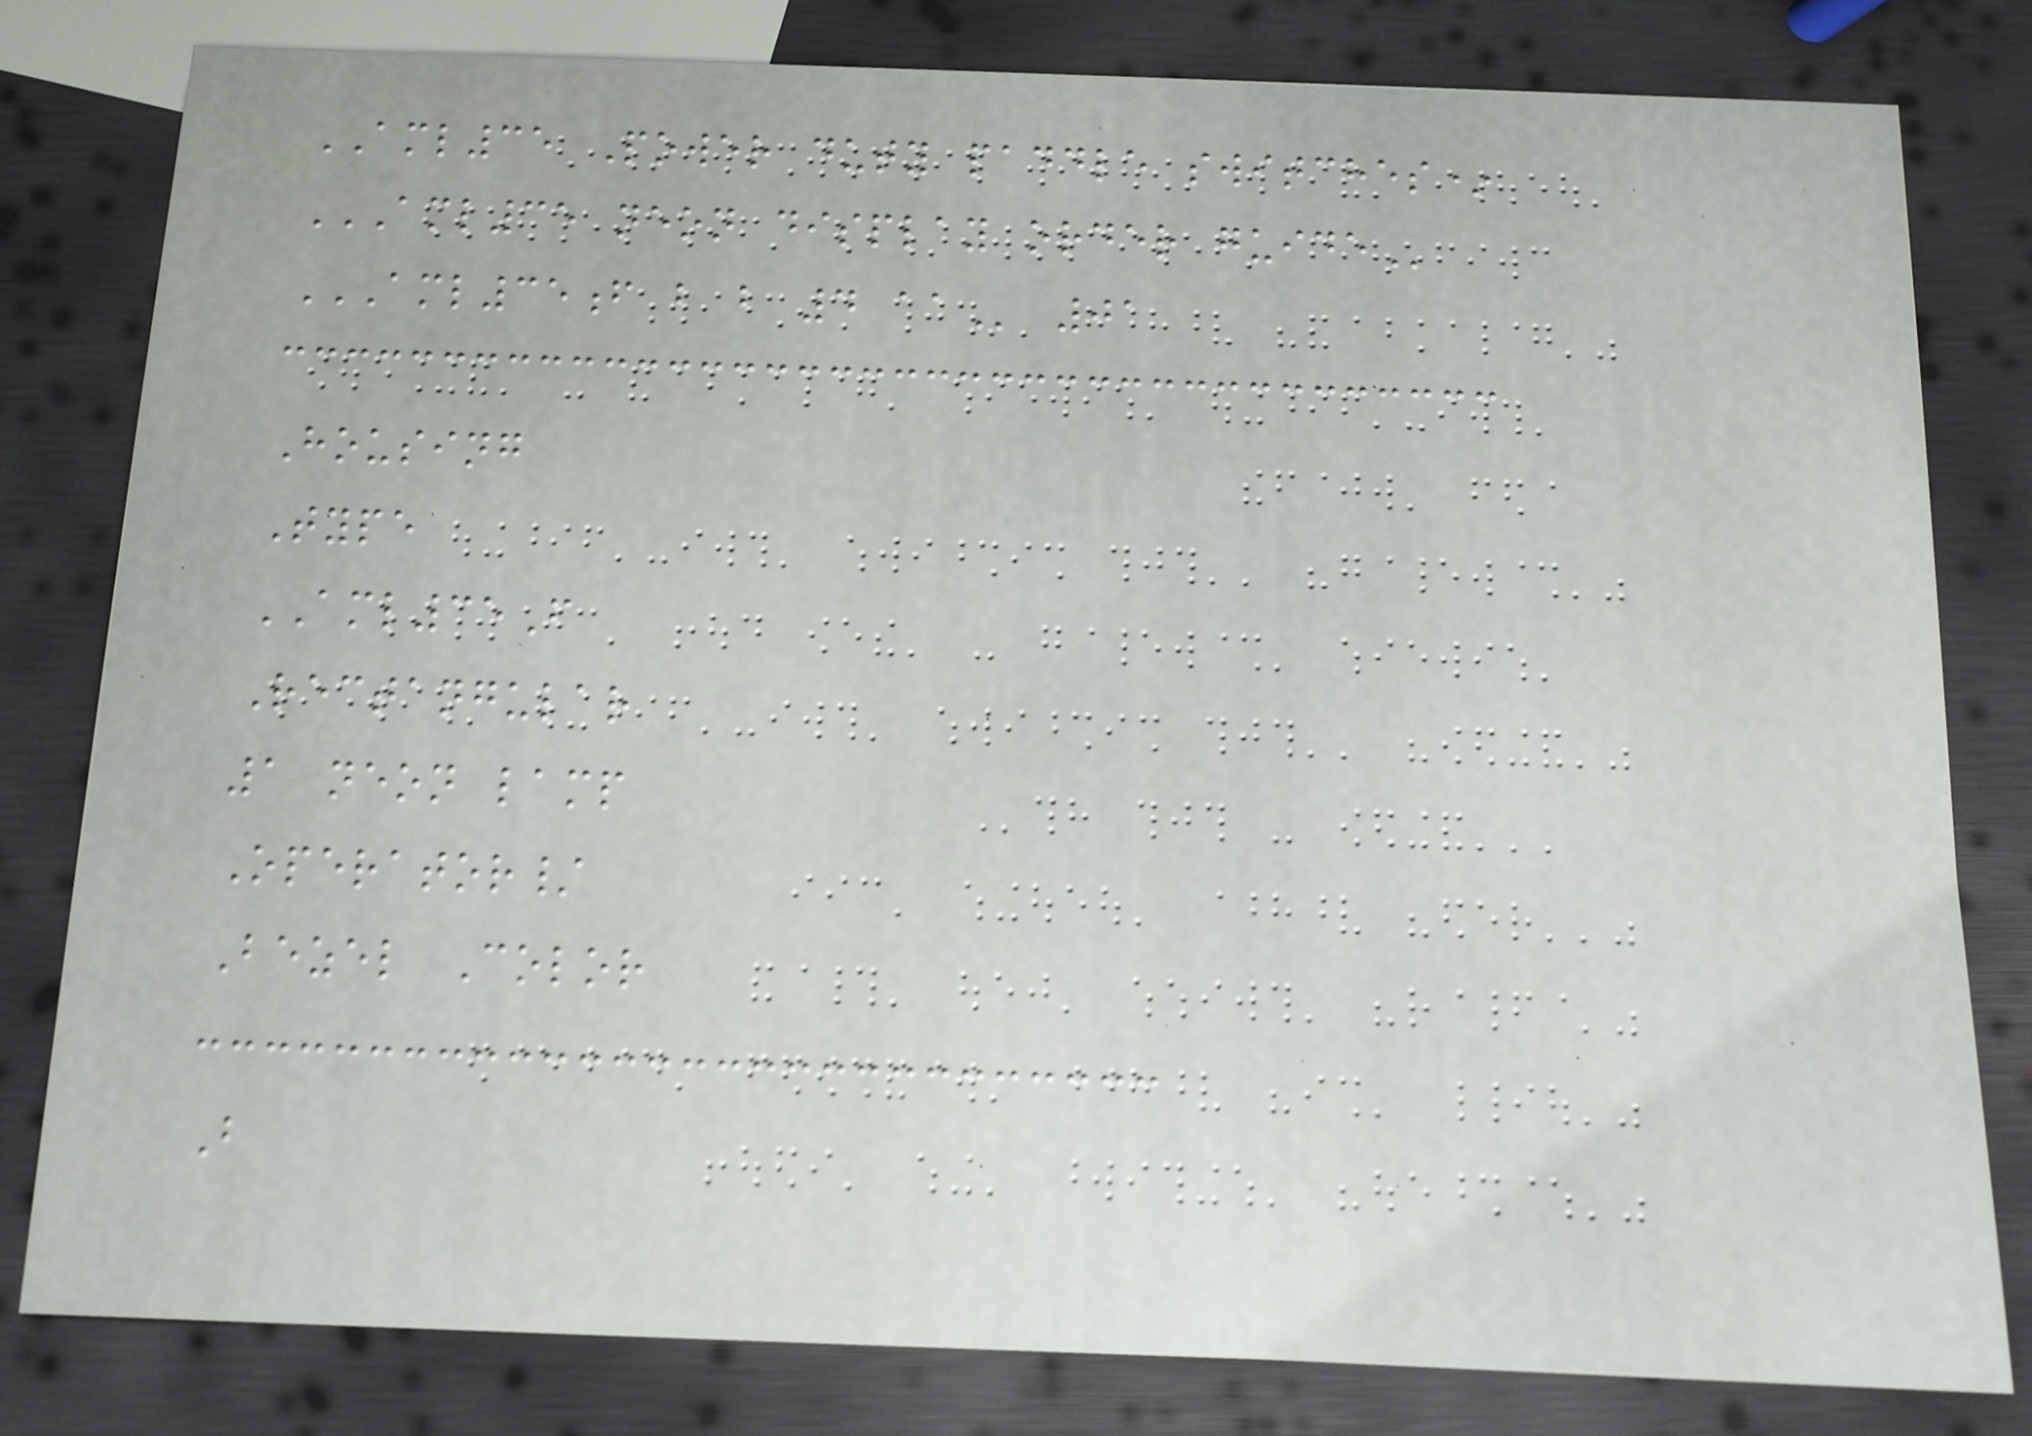AML35 Power duty paddle switches*
AML35 NEON DISPLAY ORDER GUIDE
AML35F B B 4 AA 01
Housing
Type
AML35F
Rectangular
1 neon lamp
Operator/
Bezel Color
B
